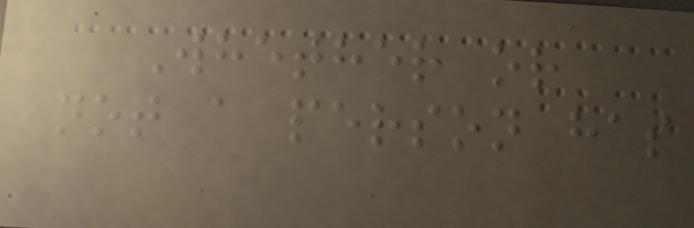Whether or
not a person has
